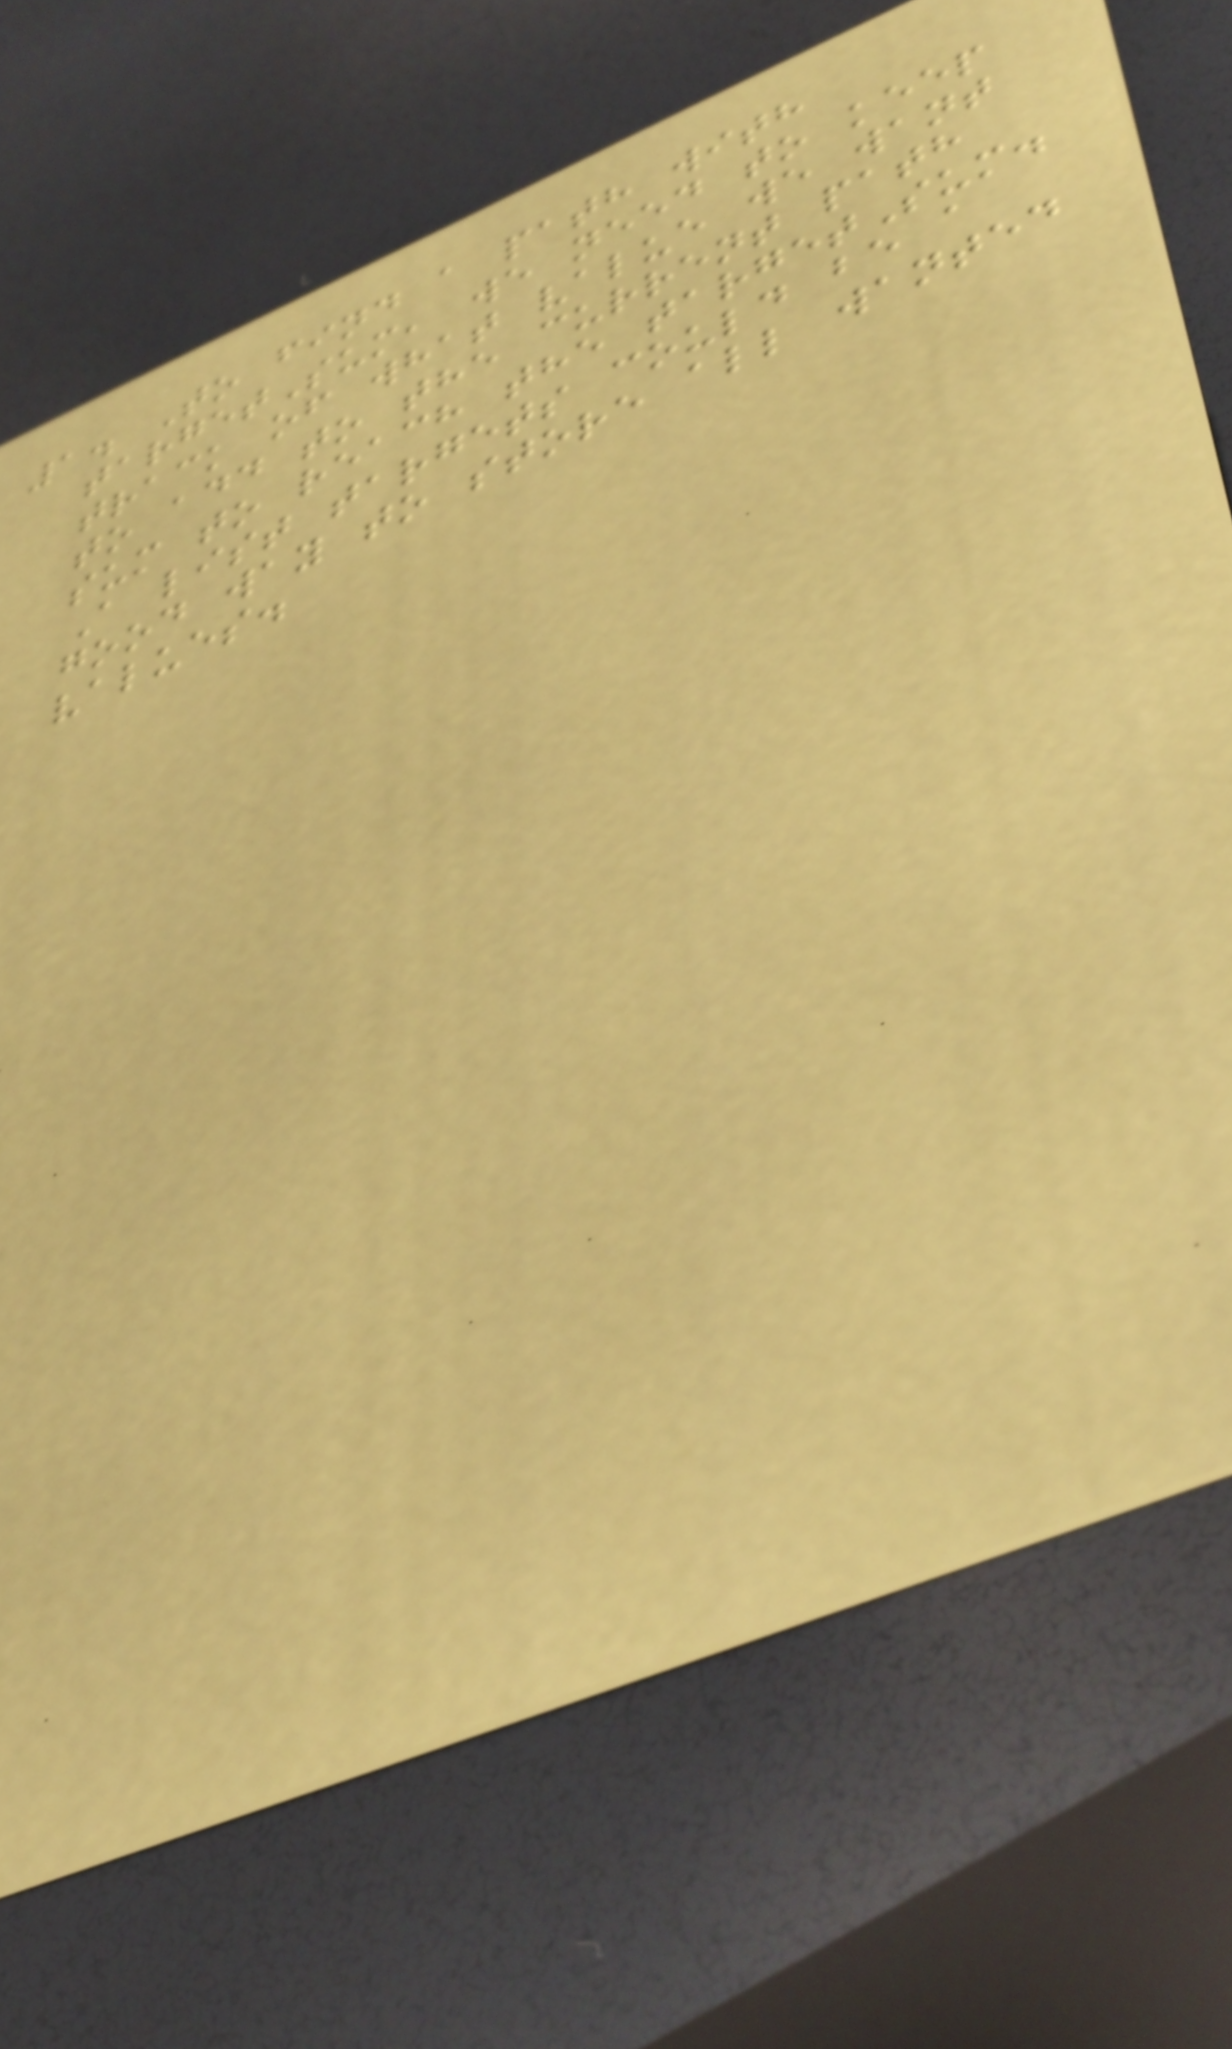1. To find a path with
targetSum, we need to keep
track of what value we want
to add to the current path
sum to reach the targetSum.
A list targets could be a
good way to store all wanted
values.
